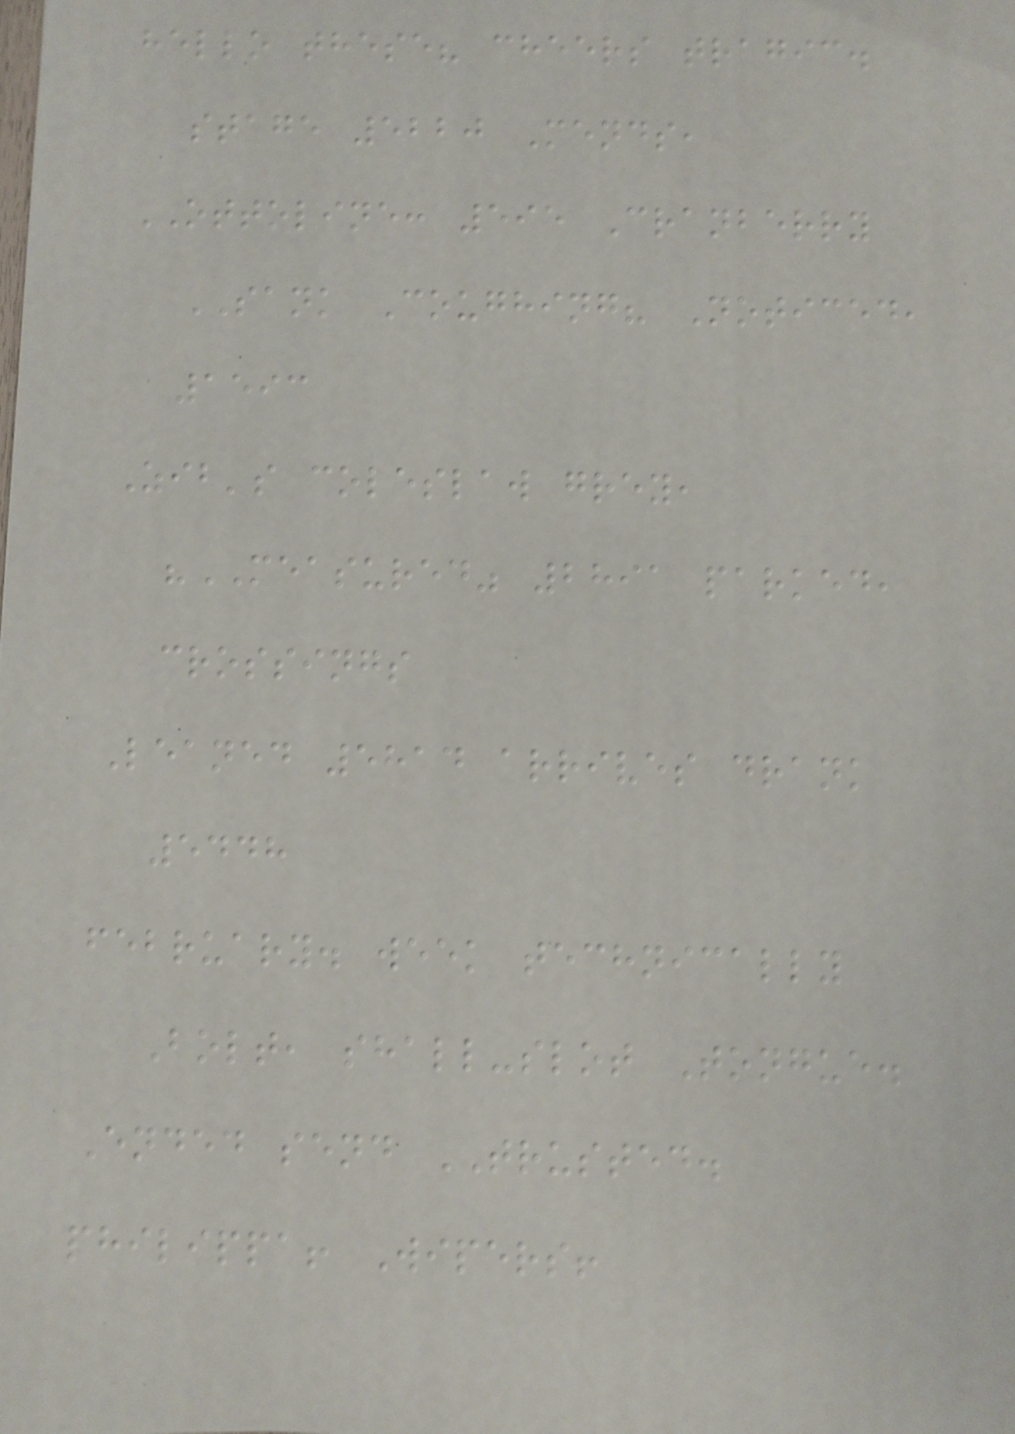hello these? cheers tragic.
stage 5220 Mends,
OTTOLINE: 595 Cranberry
SANK Coughing? Noticed,
1593
Zib's coleslaw grey,
"MEASURED" 2891 parked,
crossings
Leaned 5814 arrives drank
5448
february. week technically
Bolt, shall-slot Tongue.
Ended send TRUSTED.
philippa! Wipers!
